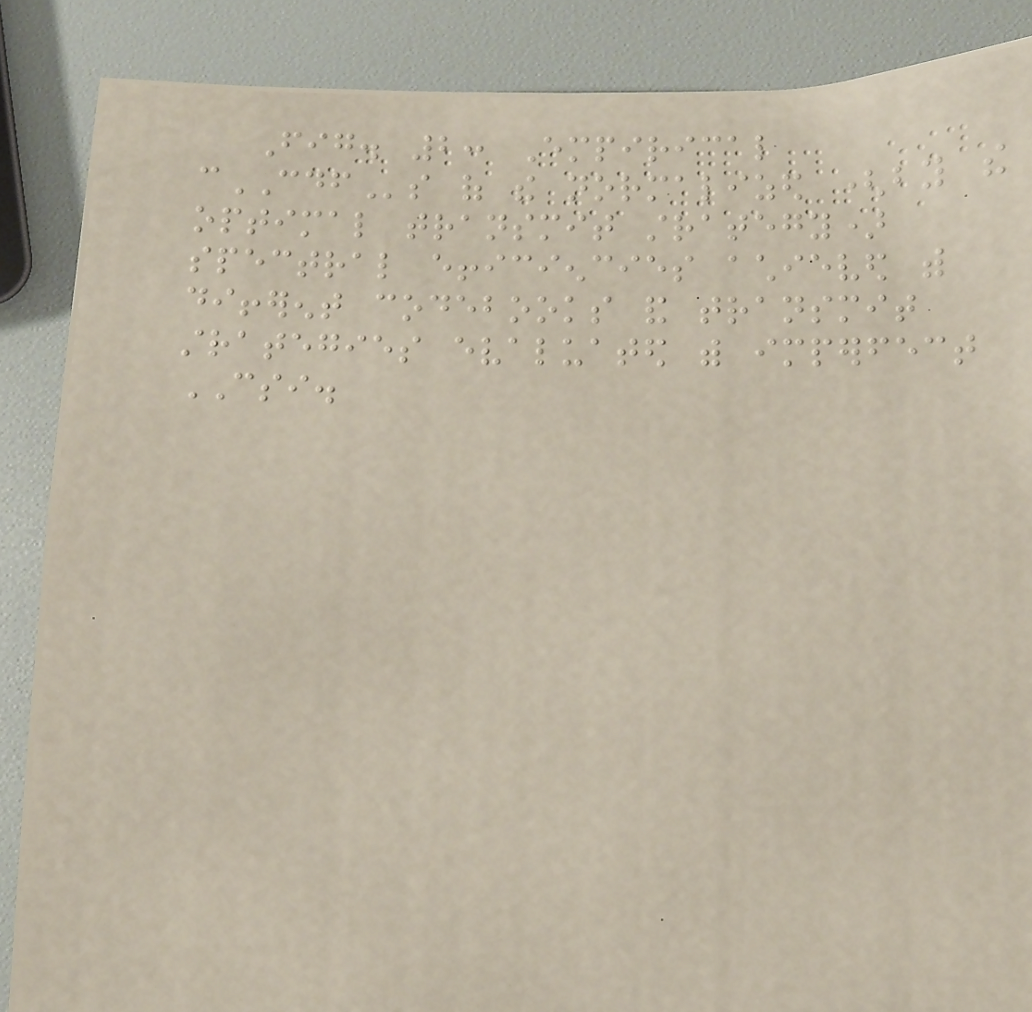Fig. 2: Empirical
cCDFs of the normalized (by the
optimal transmit strategy)
spectral efficiencies achieved with
different codebooks and transmit
strategies evaluated with imperfect
CSI.
